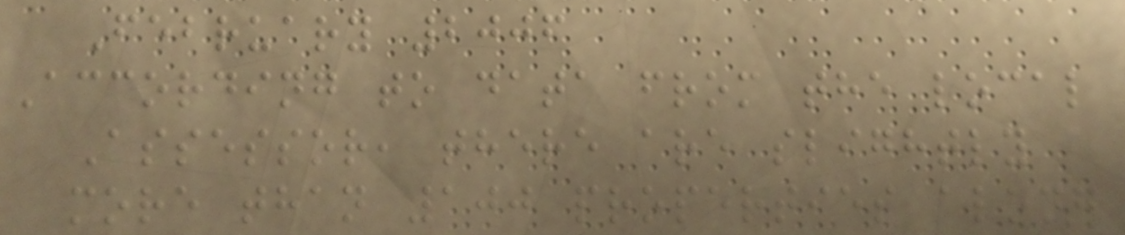February 2006
According to data from the local
Assessor, there are slightly
more than 100 properties along
